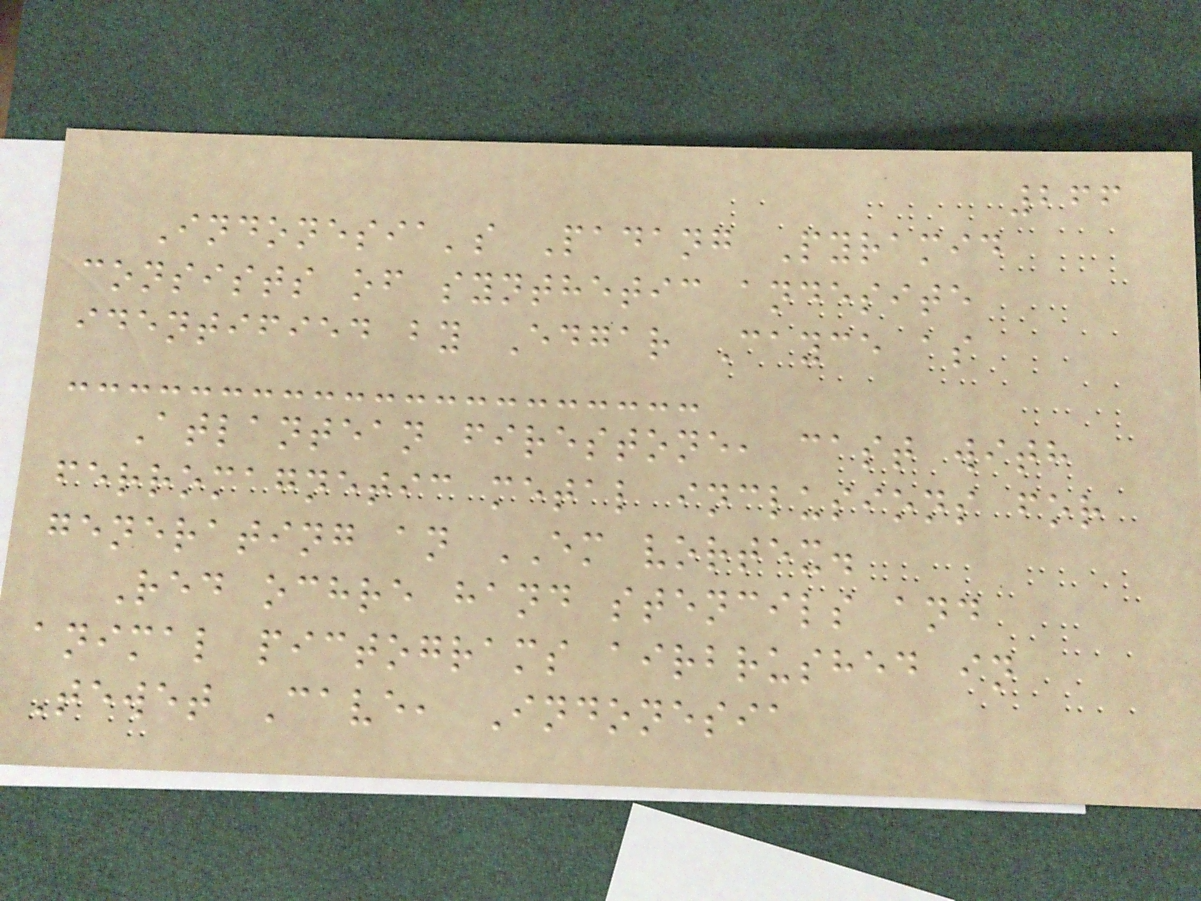266
Indonesia's Padang Pyramid
consists of synthetic andesite
identified by Edgar Cayce as
Atlantean firestone, cast with
ferromagnetic metal inclusions for
generating an EM vortex.
Red ochre hand stencils and
animal pictograms airbrushed in
Tewet Cave, Indonesia
